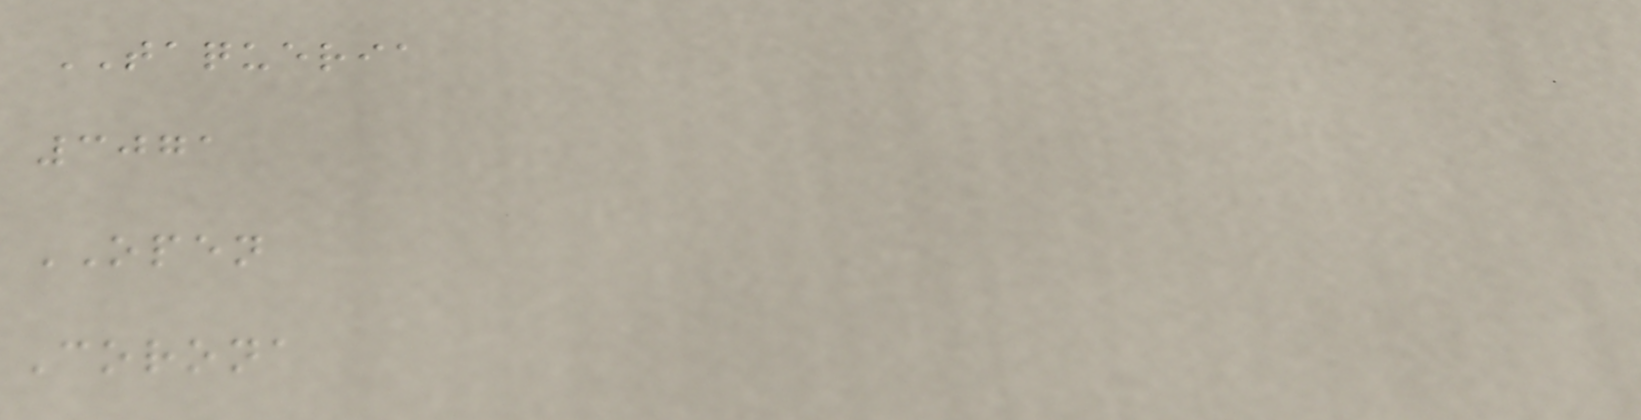TAQUERIA
3071
OPEN
Corona
